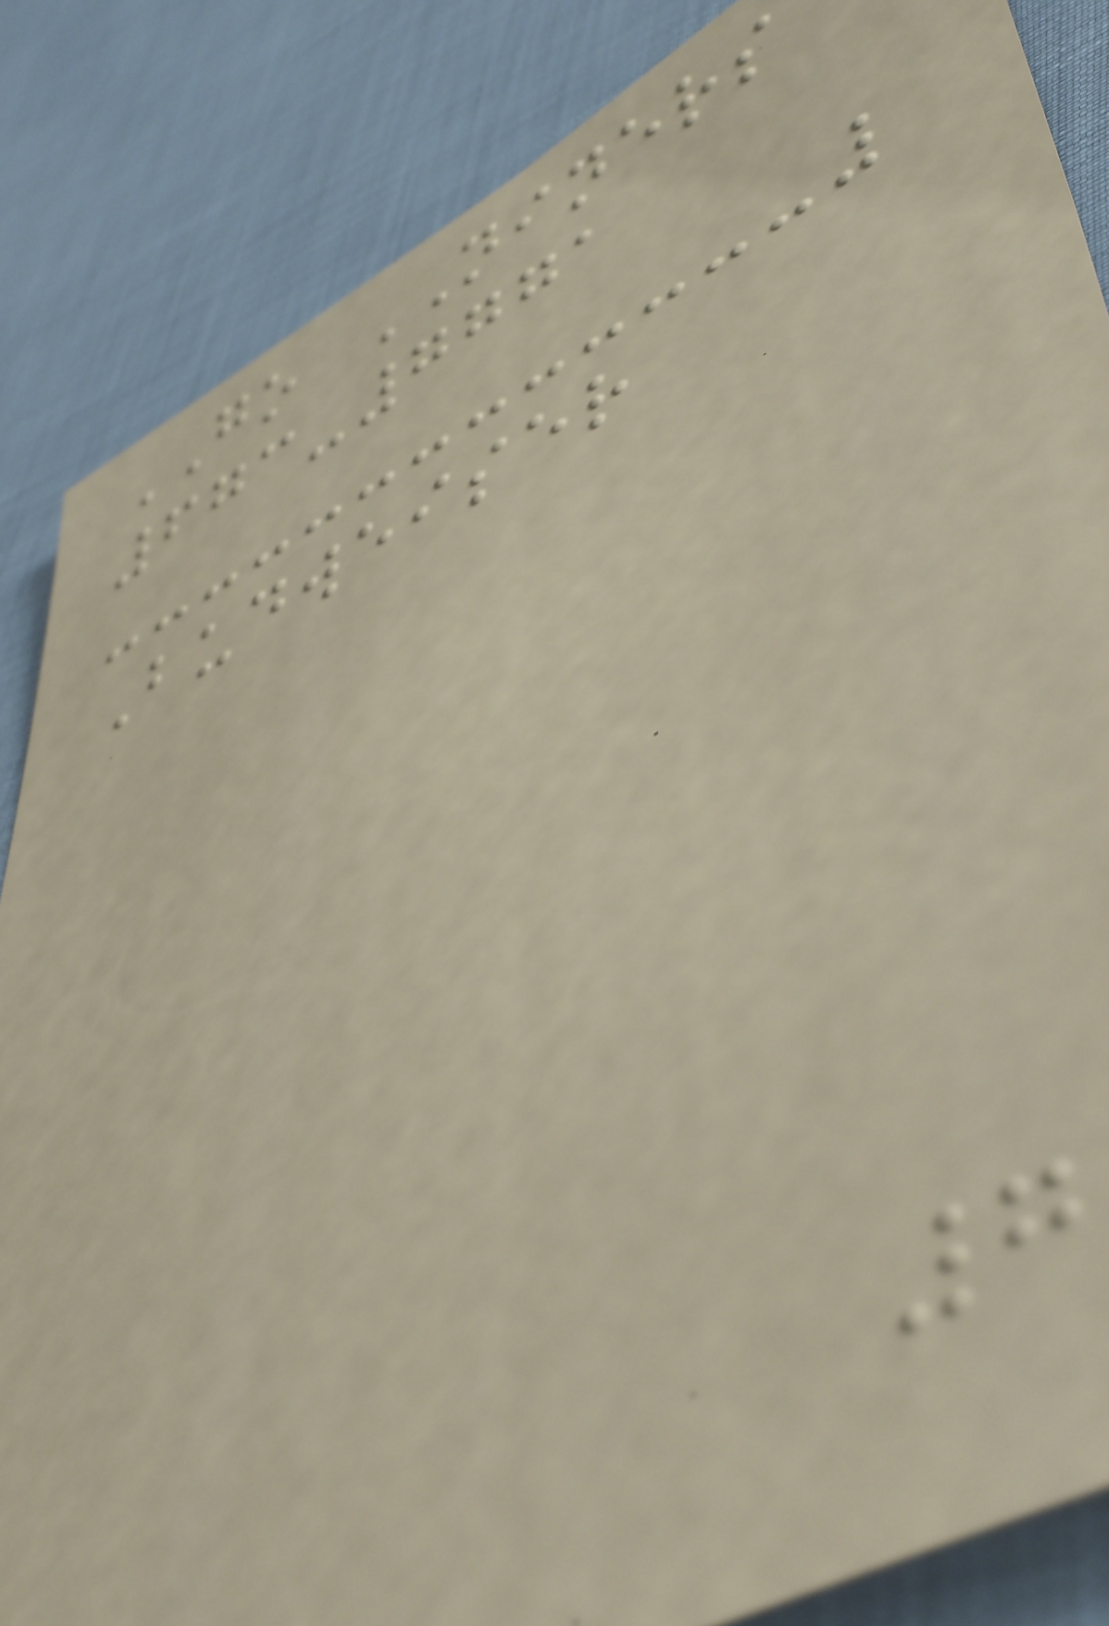GO NINERS
673-7771
Budweiser
7
